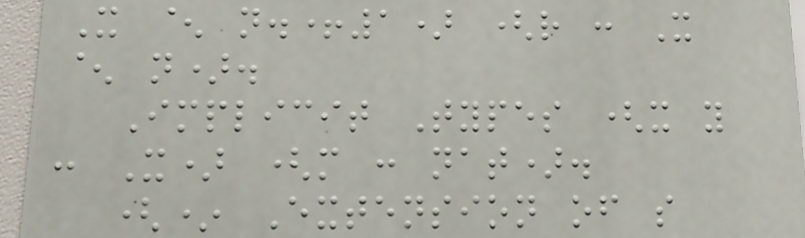X ^ n.+1) (r : X
^ n).
Implicit Types (x y
: X) (m : nat).
(* Extension of s
